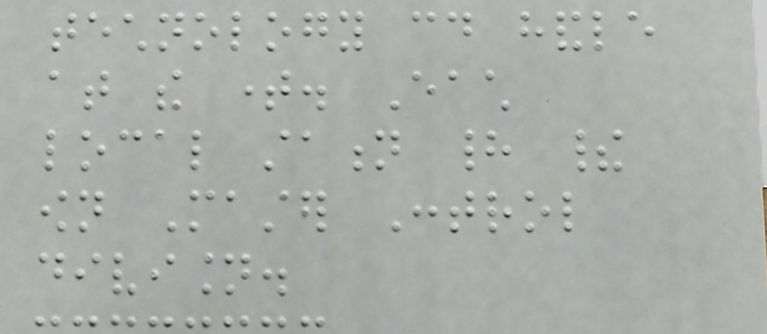technology could handle
at the time. Each
local station had their
own Master Control
division.
